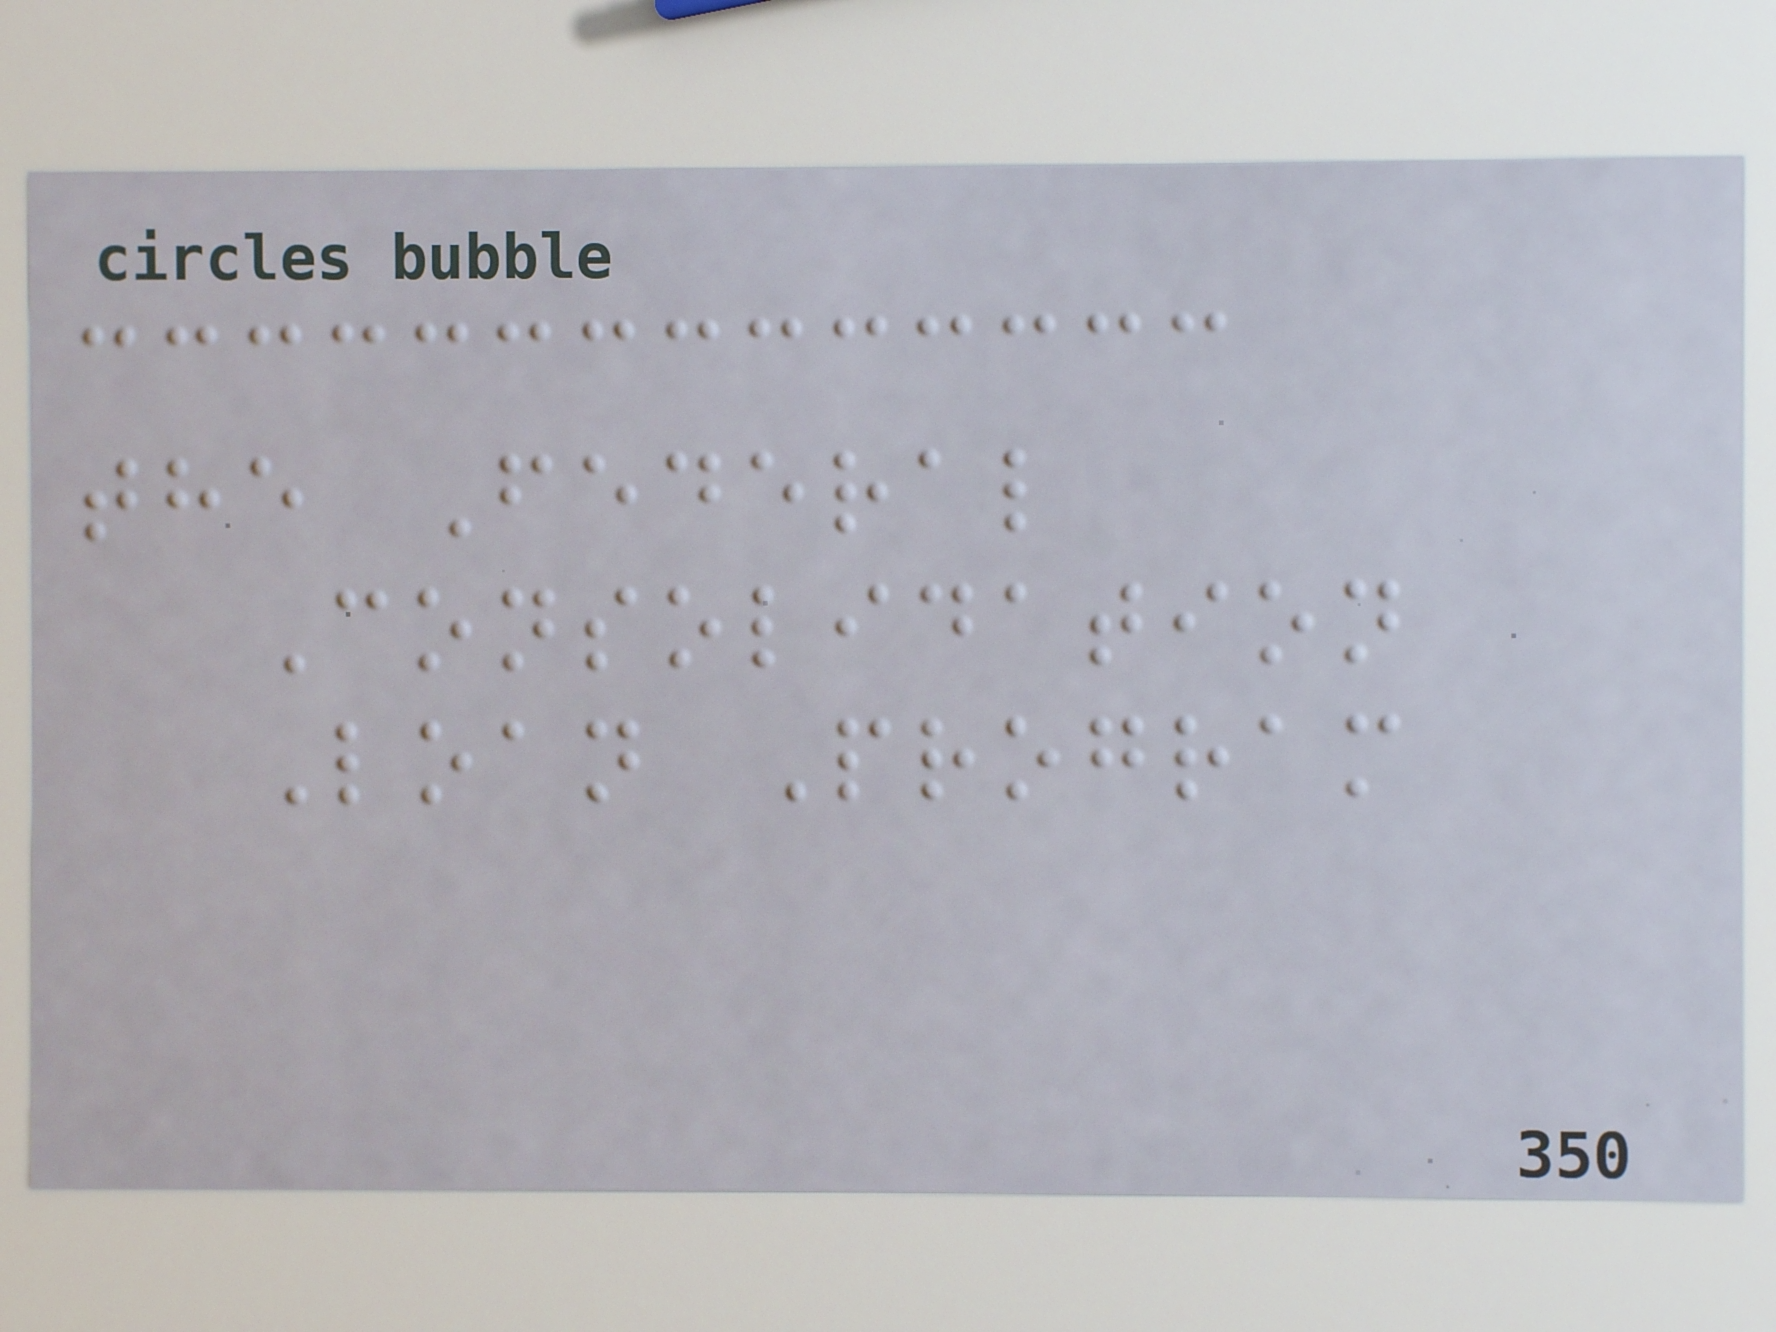the Federal
Consolidation
Loan Program
